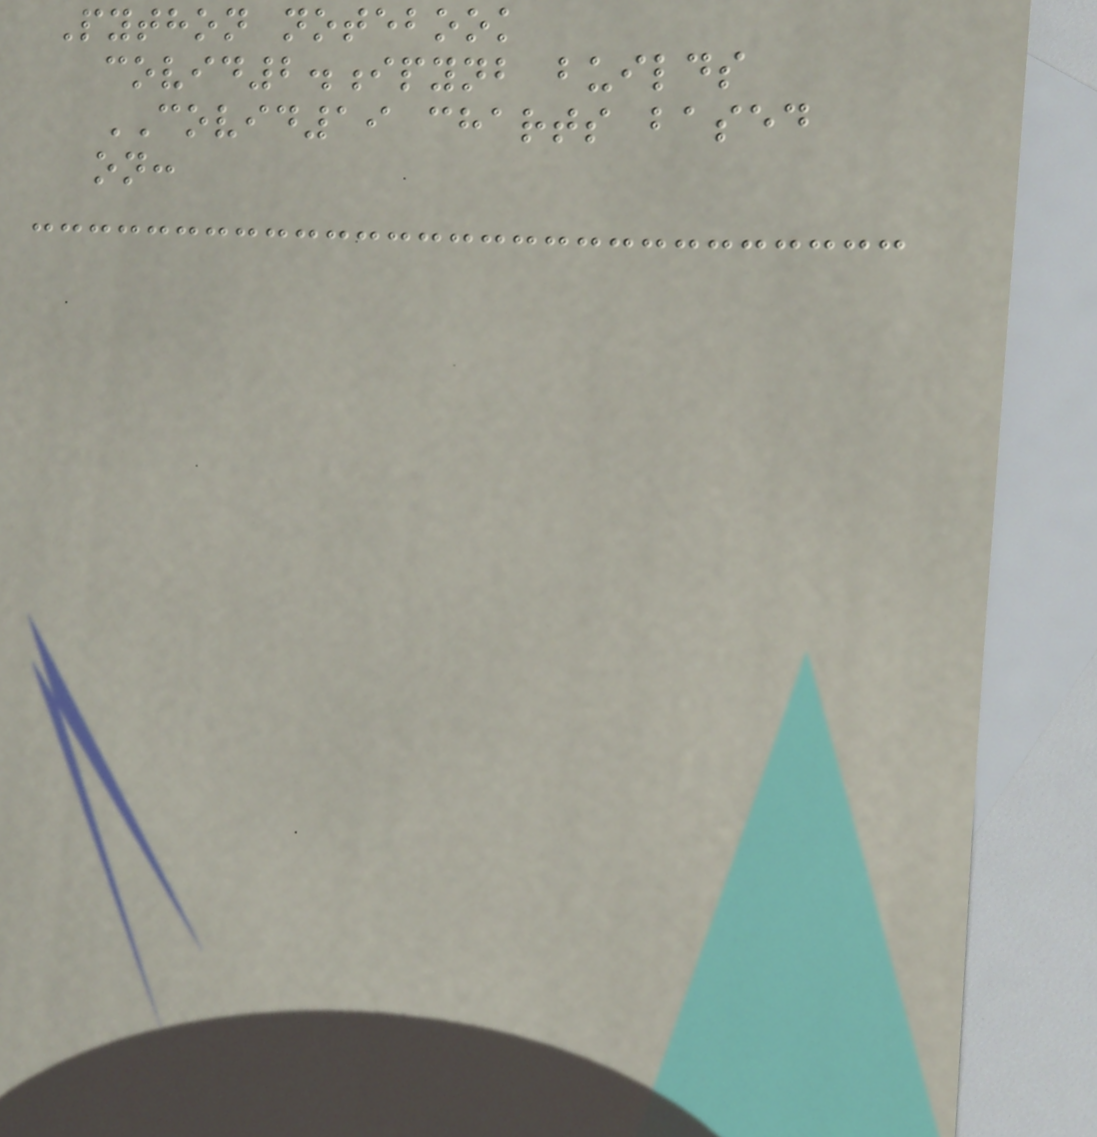Python notebook
covid2.ipynb builds
COVID19 charts based
on:
